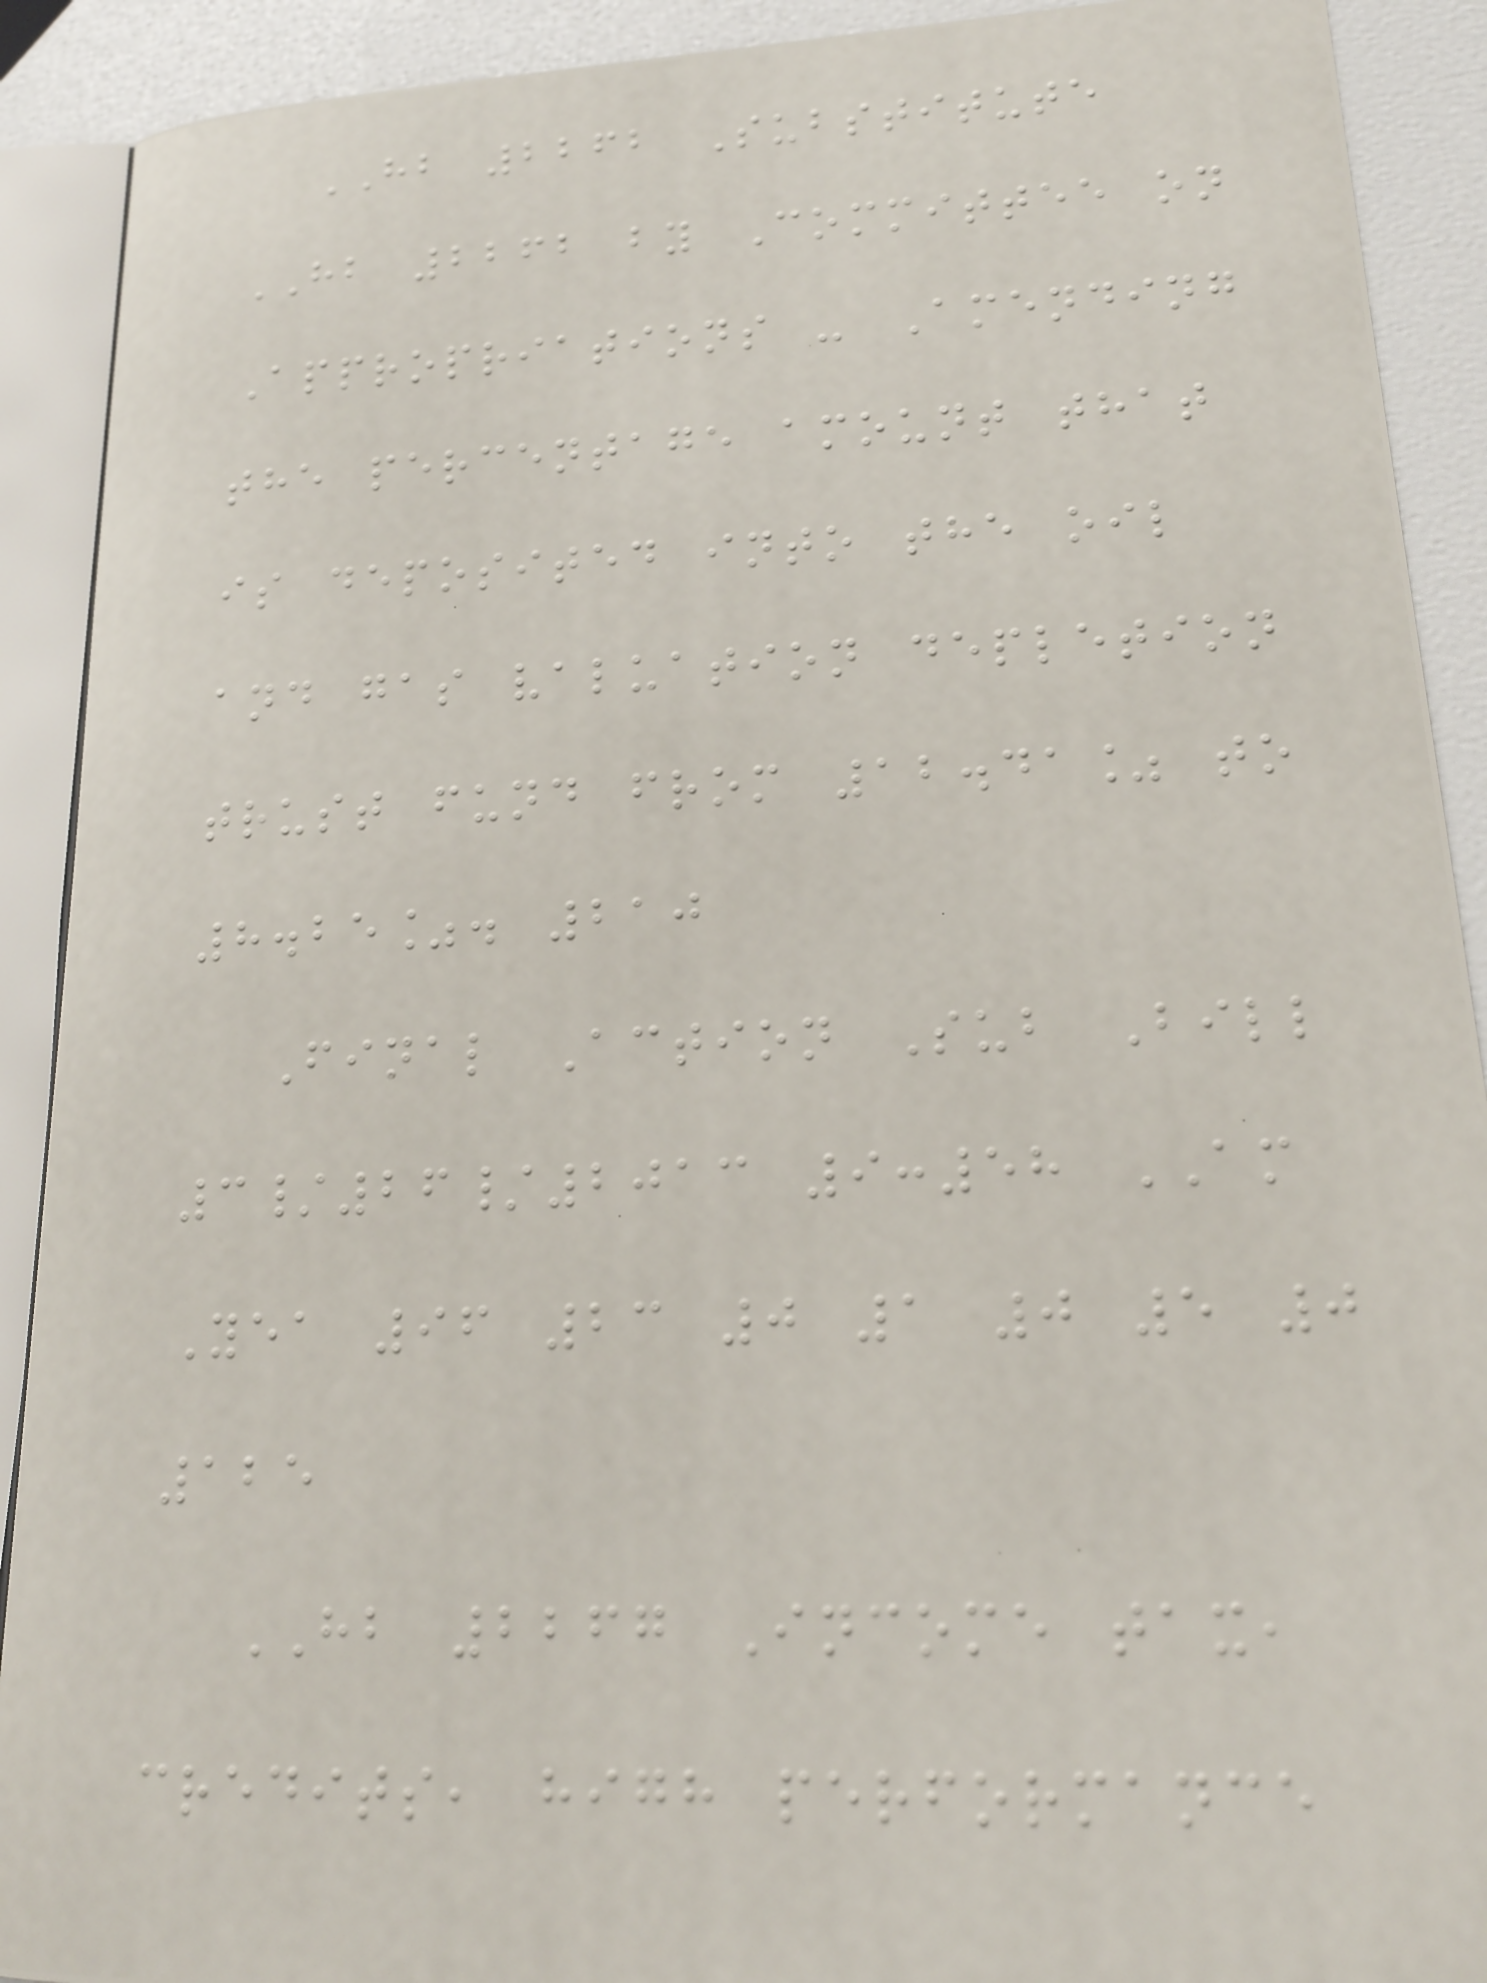HB 2262 Substitute
HB 2262 by Committee on
Appropriations - Amending
the percentage amount that
is deposited into the oil
and gas valuation depletion
trust fund from 12.41% to
8.25%. 210
Final Action Sub Bill
3/26/2013 9:58 AM
Yea 96 23 0 1 0 5 0
125
HB 2267 Income tax,
credits, high performance
